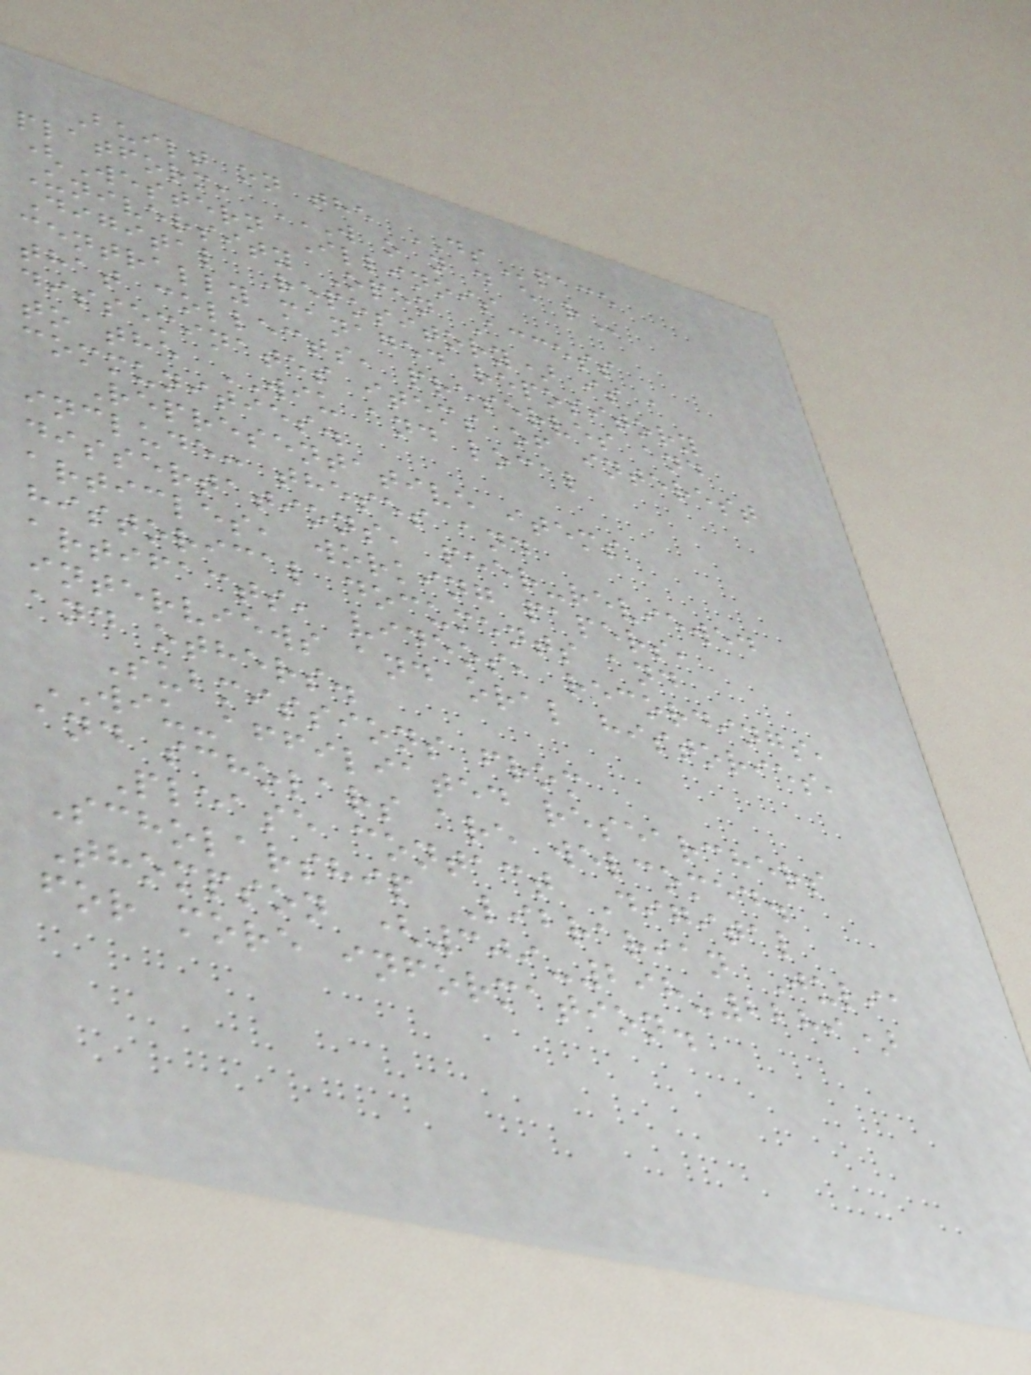Built on the DSpace
platform, W O N D E R
(Western Illinois
University Open Access
Digital Repository) is a
centrally managed repository
that collects, preserves and
disseminates items of interest
to the WIU and local
communities.
Representative items
include: theses and
dissertations, peer-reviewed
articles, working papers,
historical documents and
artifacts, videos, recordings,
interviews and oral histories,
and others.
Submissions from
WIU-affiliated researchers
and scholars are welcomed.
Please contact Digital
Scholarship Librarian Julia
Thompson (309-298-2289)
for more information.
